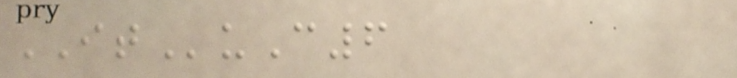ITuC6
